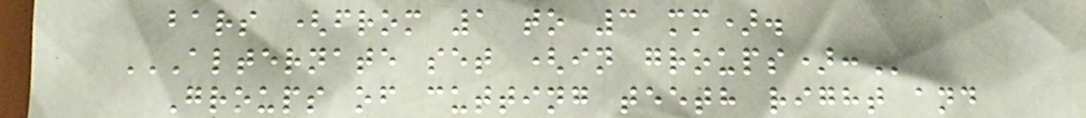bars (from 1 to 3 mm).
ALTERNATE SET (IN GROUPS):
Groups of cutting teeth right and
